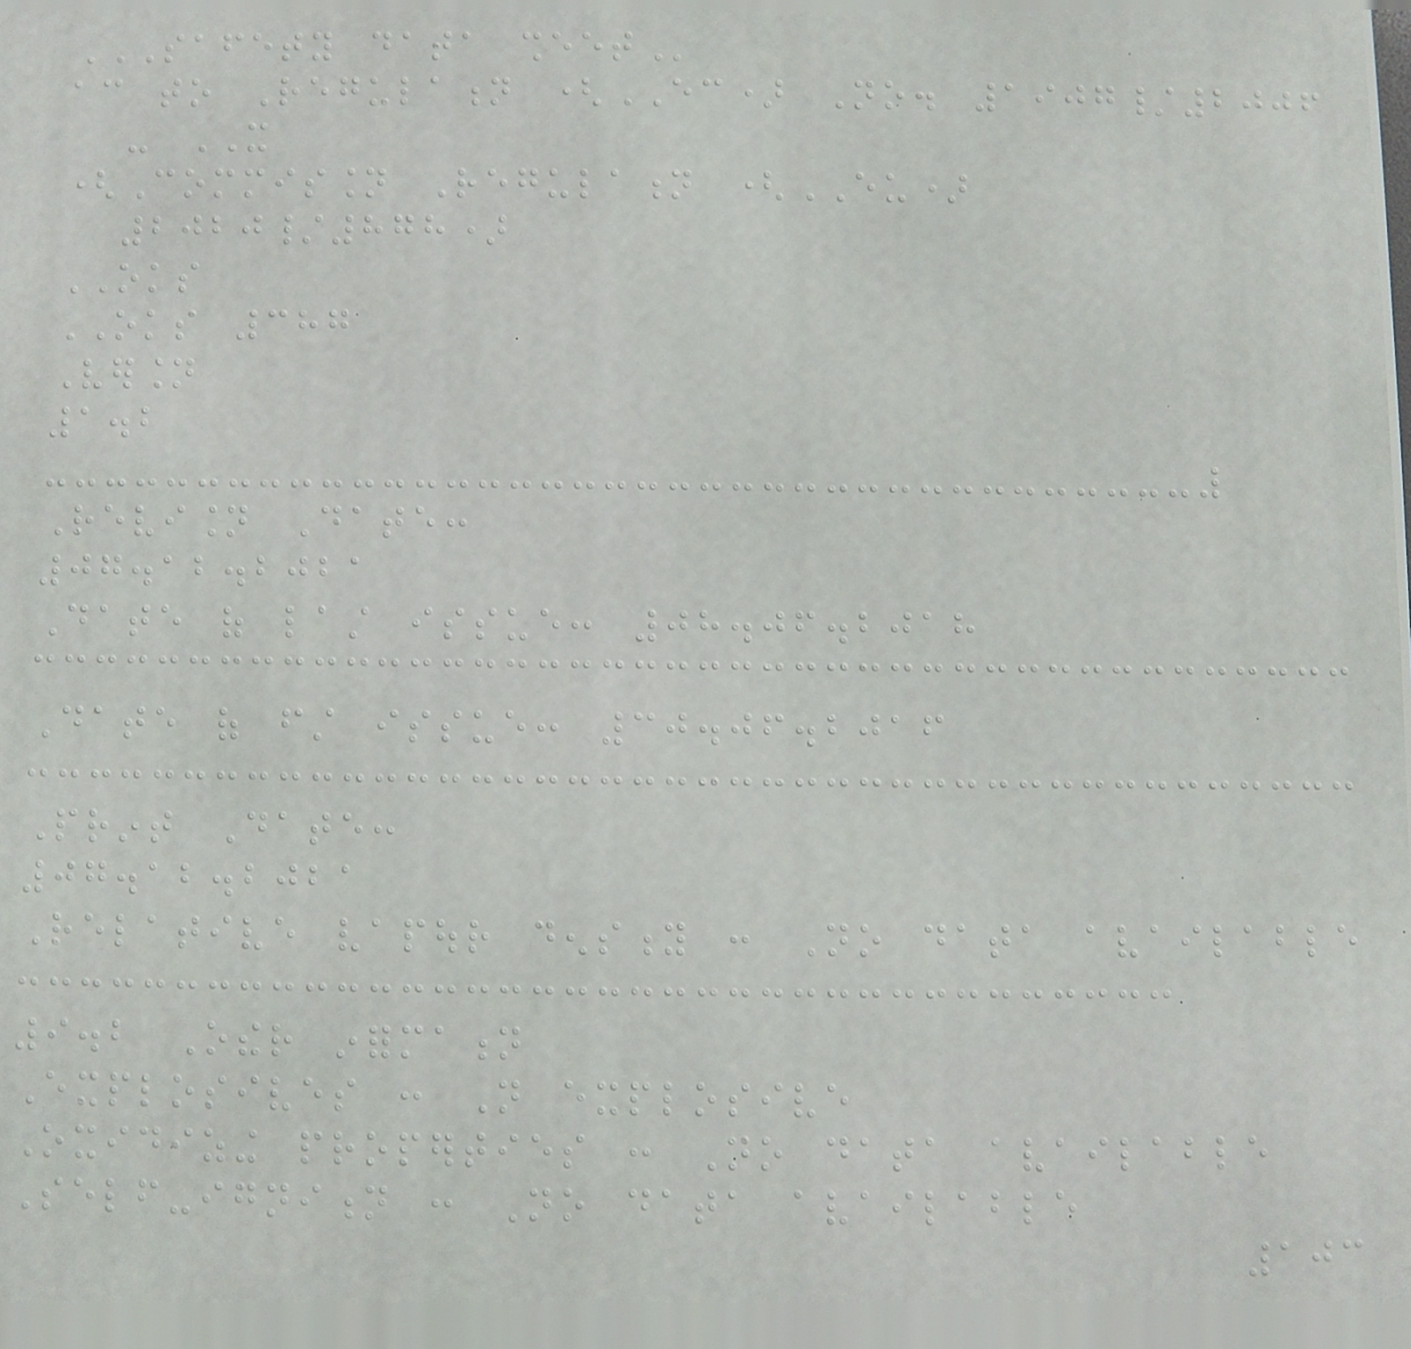SAFETY DATA SHEET
according to Regulation (EC) No. 1907/2006
- IT
(Commission Regulation (EU)
2020/878)
OKS
OKS 387
Version
1.2
Revision Date:
07.12.2021
Date of last issue: 08.06.2018
Date of first issue: 30.06.2016
Print Date:
07.12.2021
Relative vapour density : No data available
9.2 Other information
Explosives : Not explosive
Oxidizing properties : No data available
Self-ignition : No data available
103
